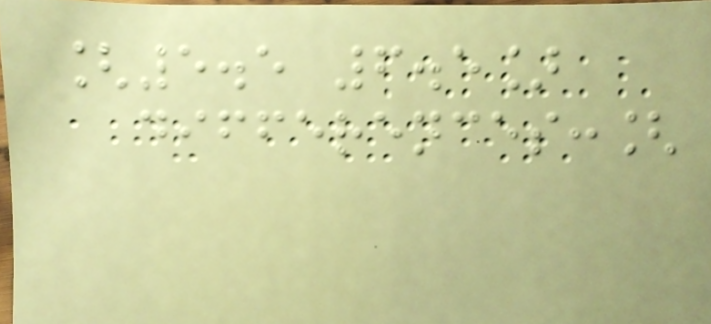[5.5 6.5]
differences:[
